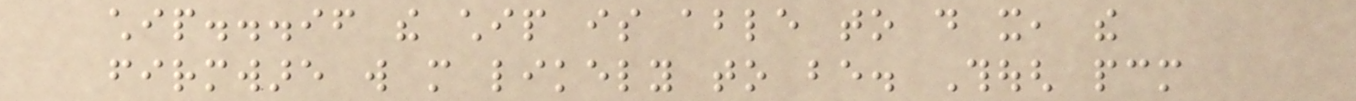chip...if the chip is able to do it, the
firmware will more likely to be. Though pcm
